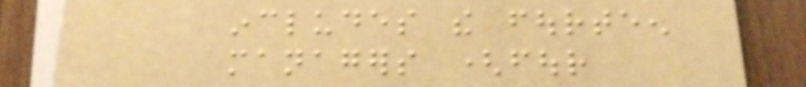includes the fourteen
managers (four
